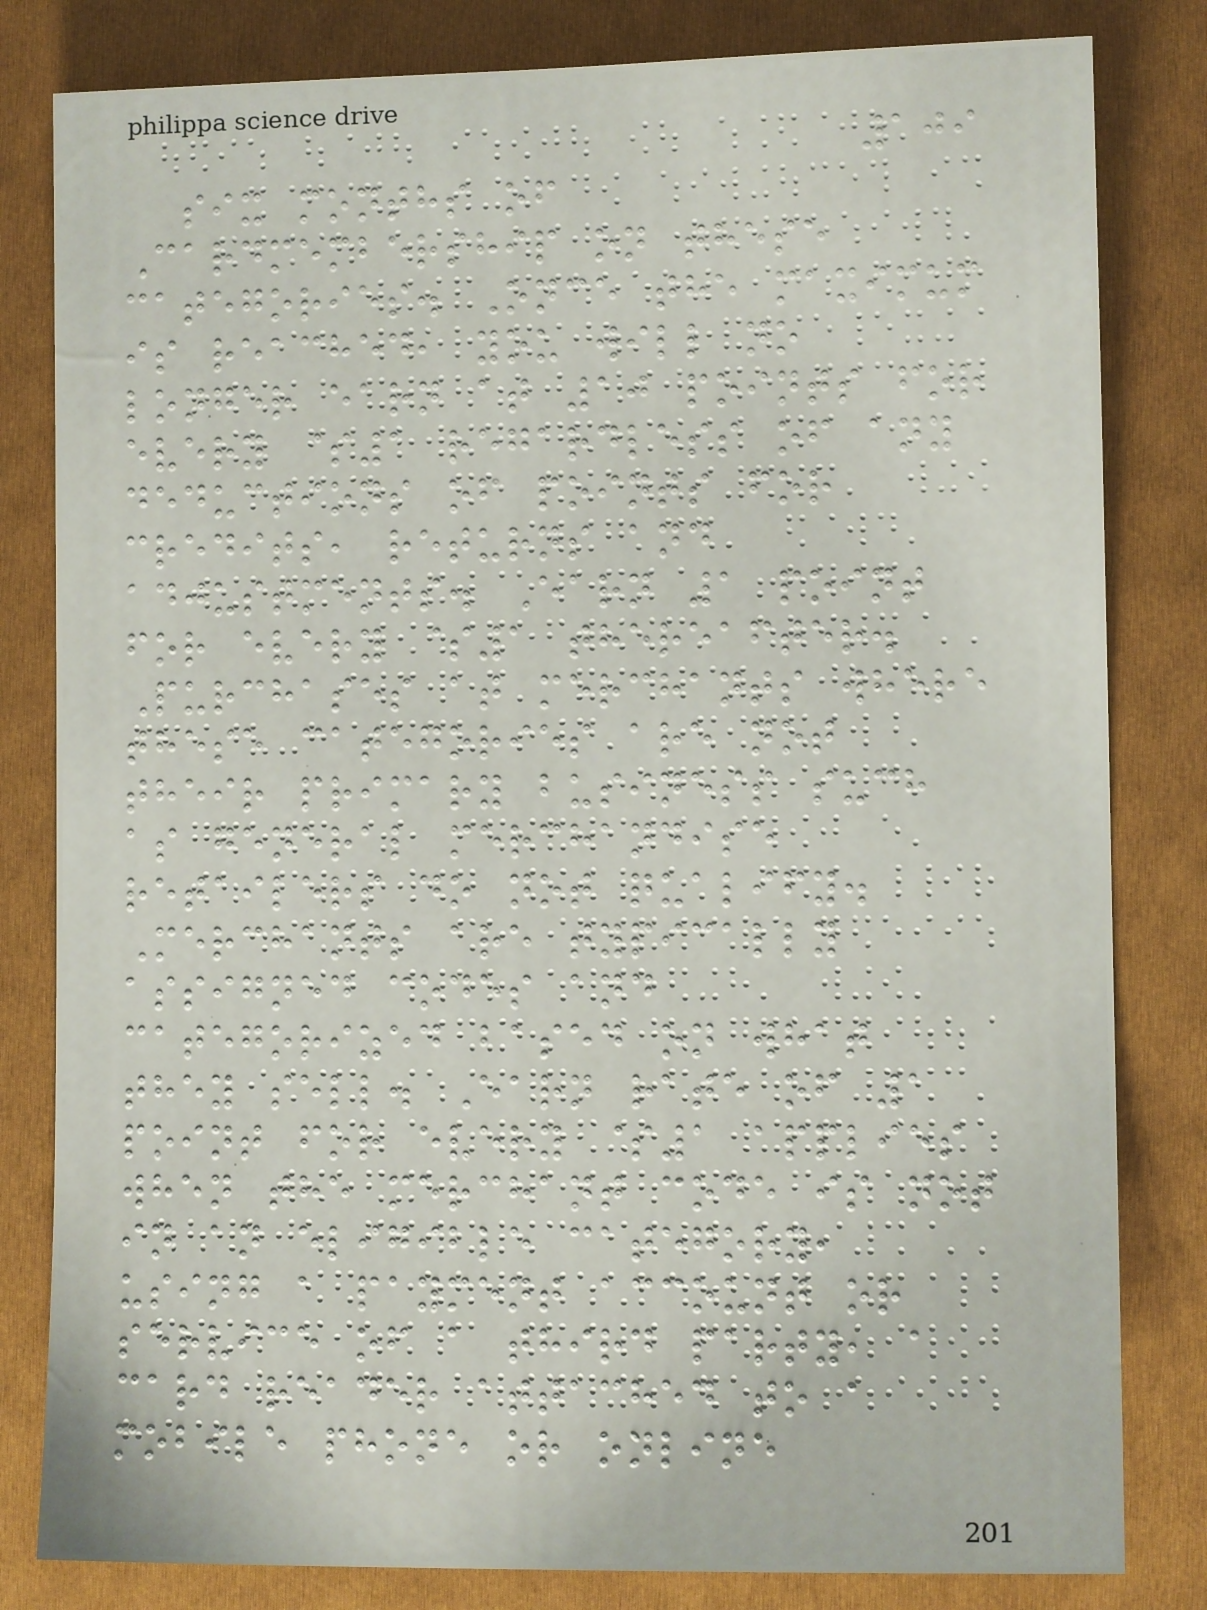109
six months of
Cardmembership on these
categories. Once the maximum
is reached, you will no
longer earn at 10 points for
every $1 regardless of any
deductions of points for
credits, returns and
adjustments. Earn 1 point
for every $1 thereafter.
Purchases at merchants where
these categories are not
their primary business such
as general merchandise
retailers do not qualify.
Merchants are typically
assigned codes and
categorized based on what
they sell. Earn rate of 1
point for every $1 applies
when the merchant code is not
in an eligible category,
using a payment account or
service of a third party, a
card reader attached to a
mobile phone or online
